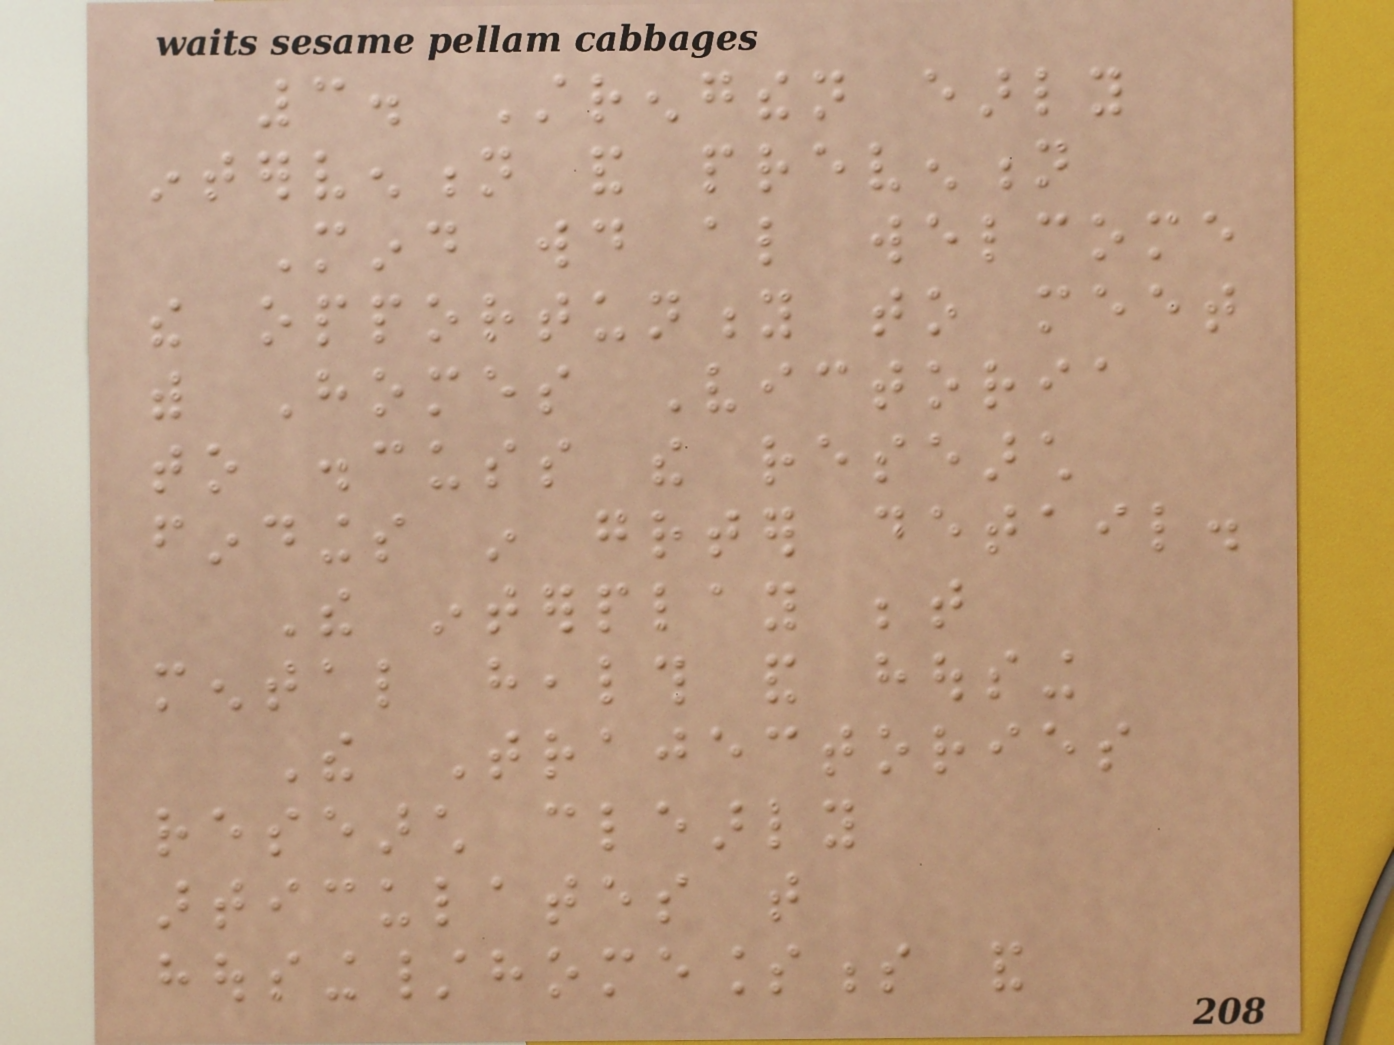3. Strengthen early
intervention and prevention
Mind would also welcome
the opportunity to meet
with Homes Victoria
to discuss the research
findings in greater detail.
The interplay between
mental health and housing
The Trajectories
research clearly
articulates that
housing/homelessness and
